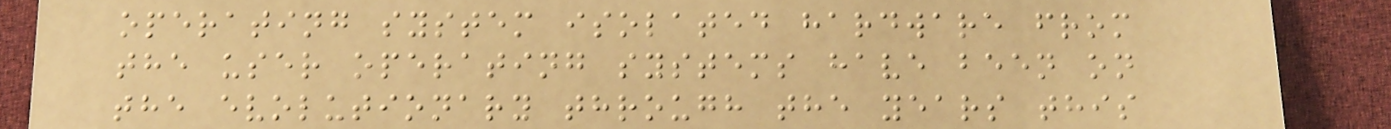operating system isolated hardware from
the user operating systems have been on
the evolutionary through the years this
